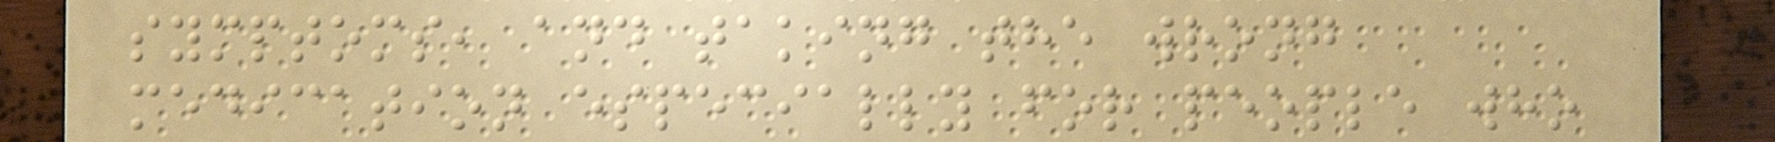symptoms, and taking the wrong
medication especially for people who
